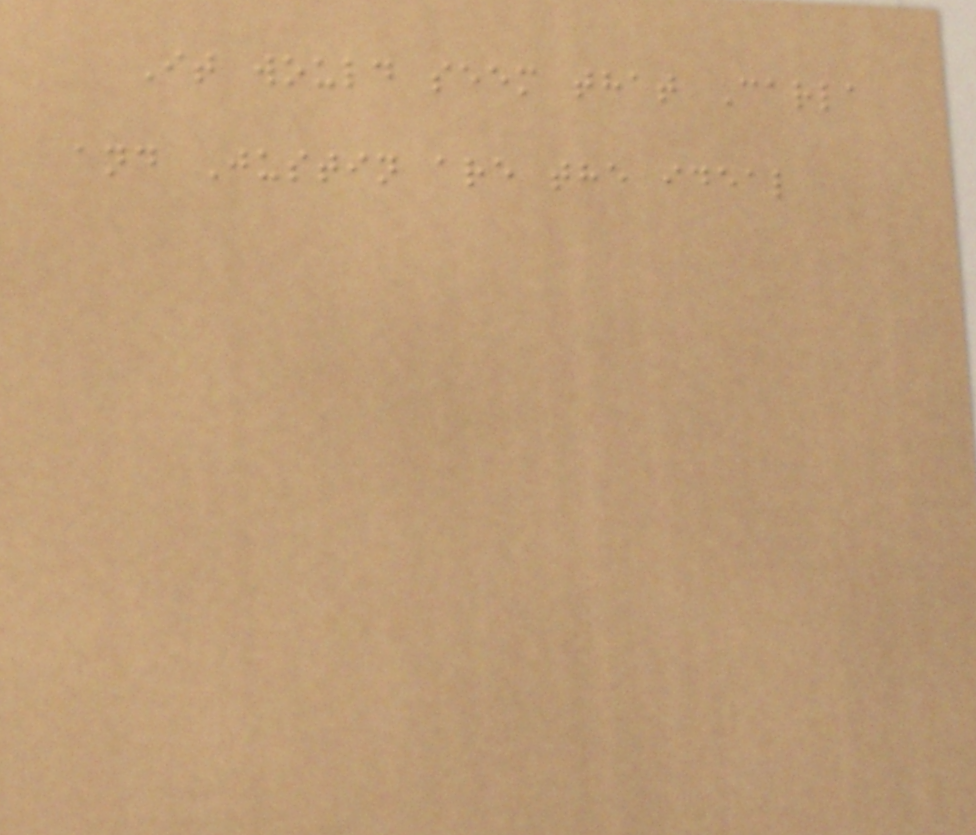It would seem that Carla
and Justin are the ideal
